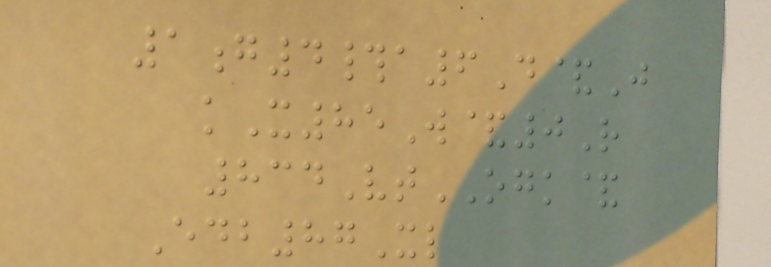1g4#a6D&J
kX85W&0R
834VtOGK&
Edb87Xl
